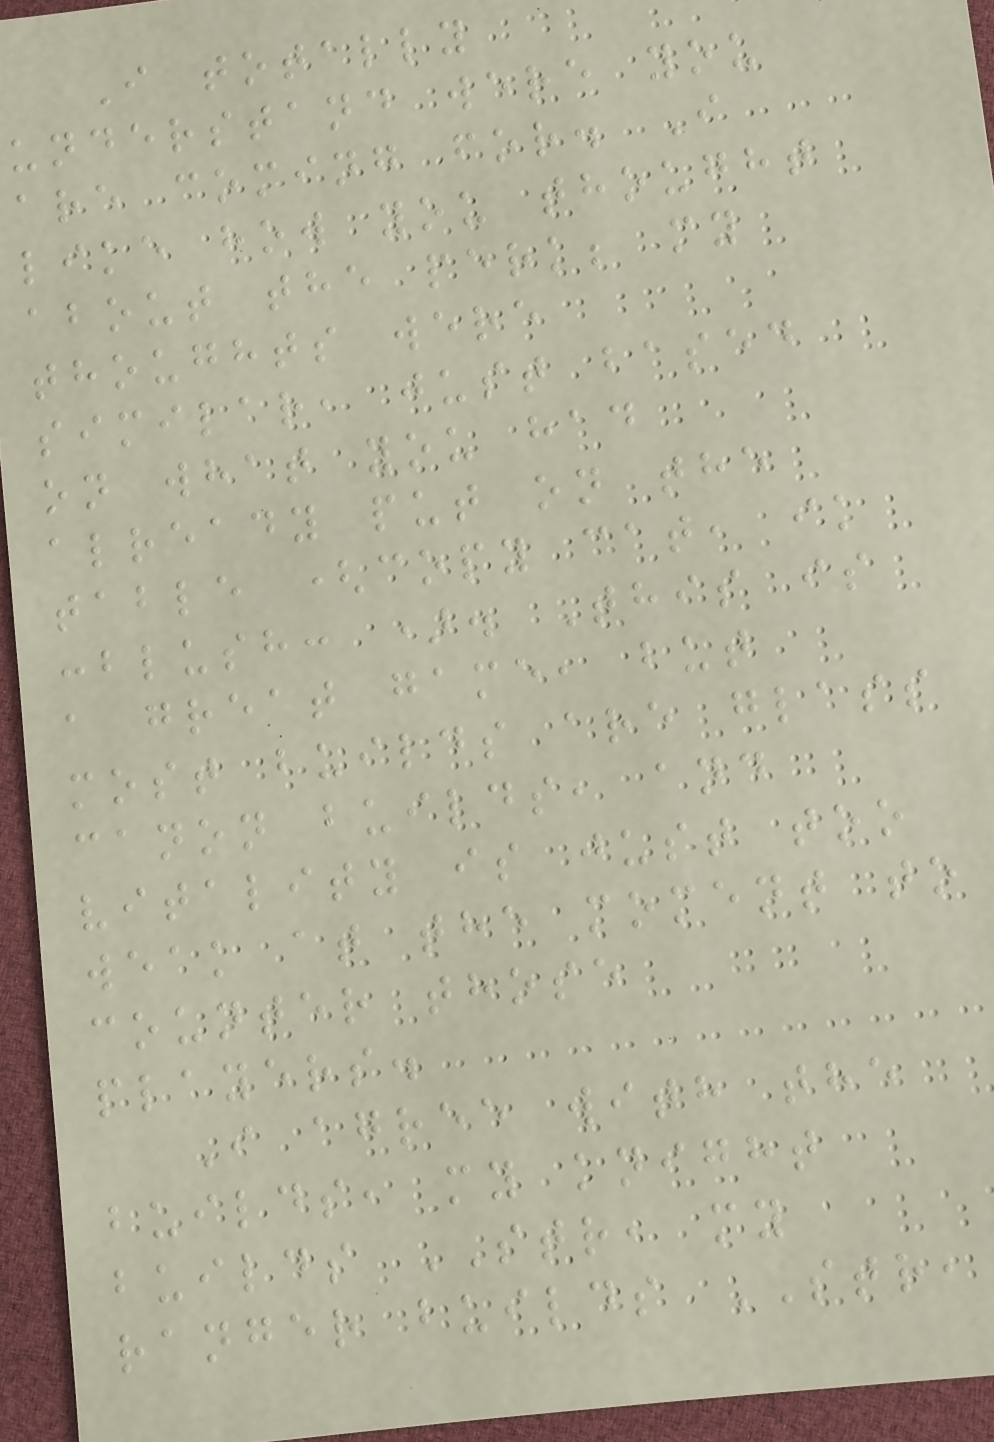I totally
understand were you
are coming for. I
like how you thought
about the perk; my
thoughts were
similar, just based
on what you had
already put on the
table (copy cat, ik
:blush: ). This is
a great game, but
most builds are glass
canon builds, and
vitality is just too
weak at the moment to
counter those
players.
I agree with the
builds, my knight
builds STR, my
ranger builds STR,
